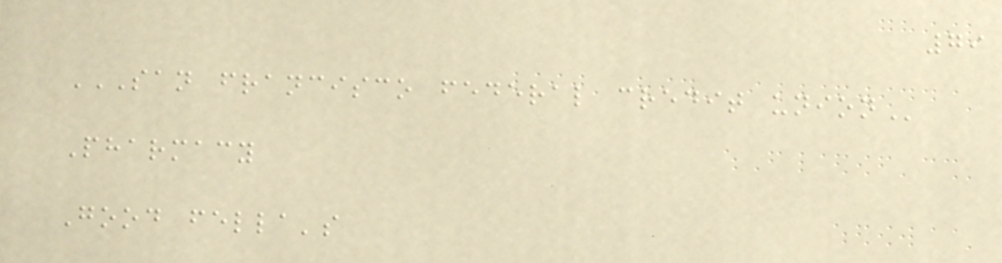79
SAN FRANCISCO FEDERAL CREDIT UNION
Pharmacy
Good fella's
